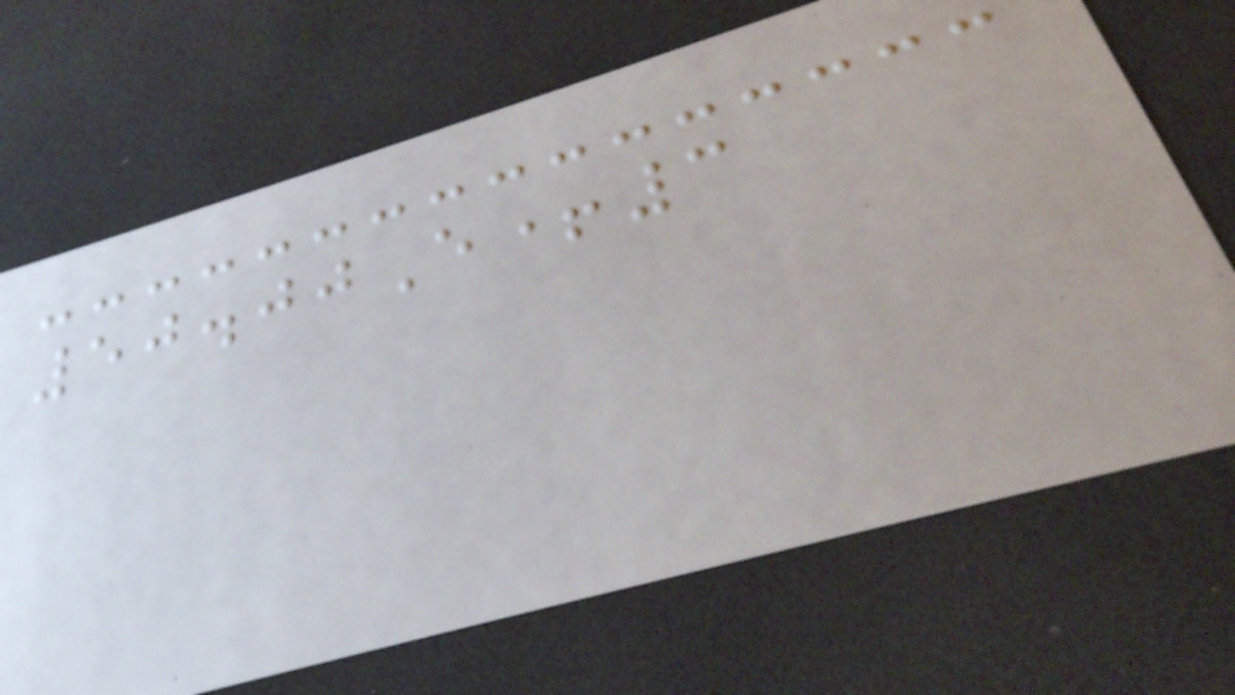50.00E+3
